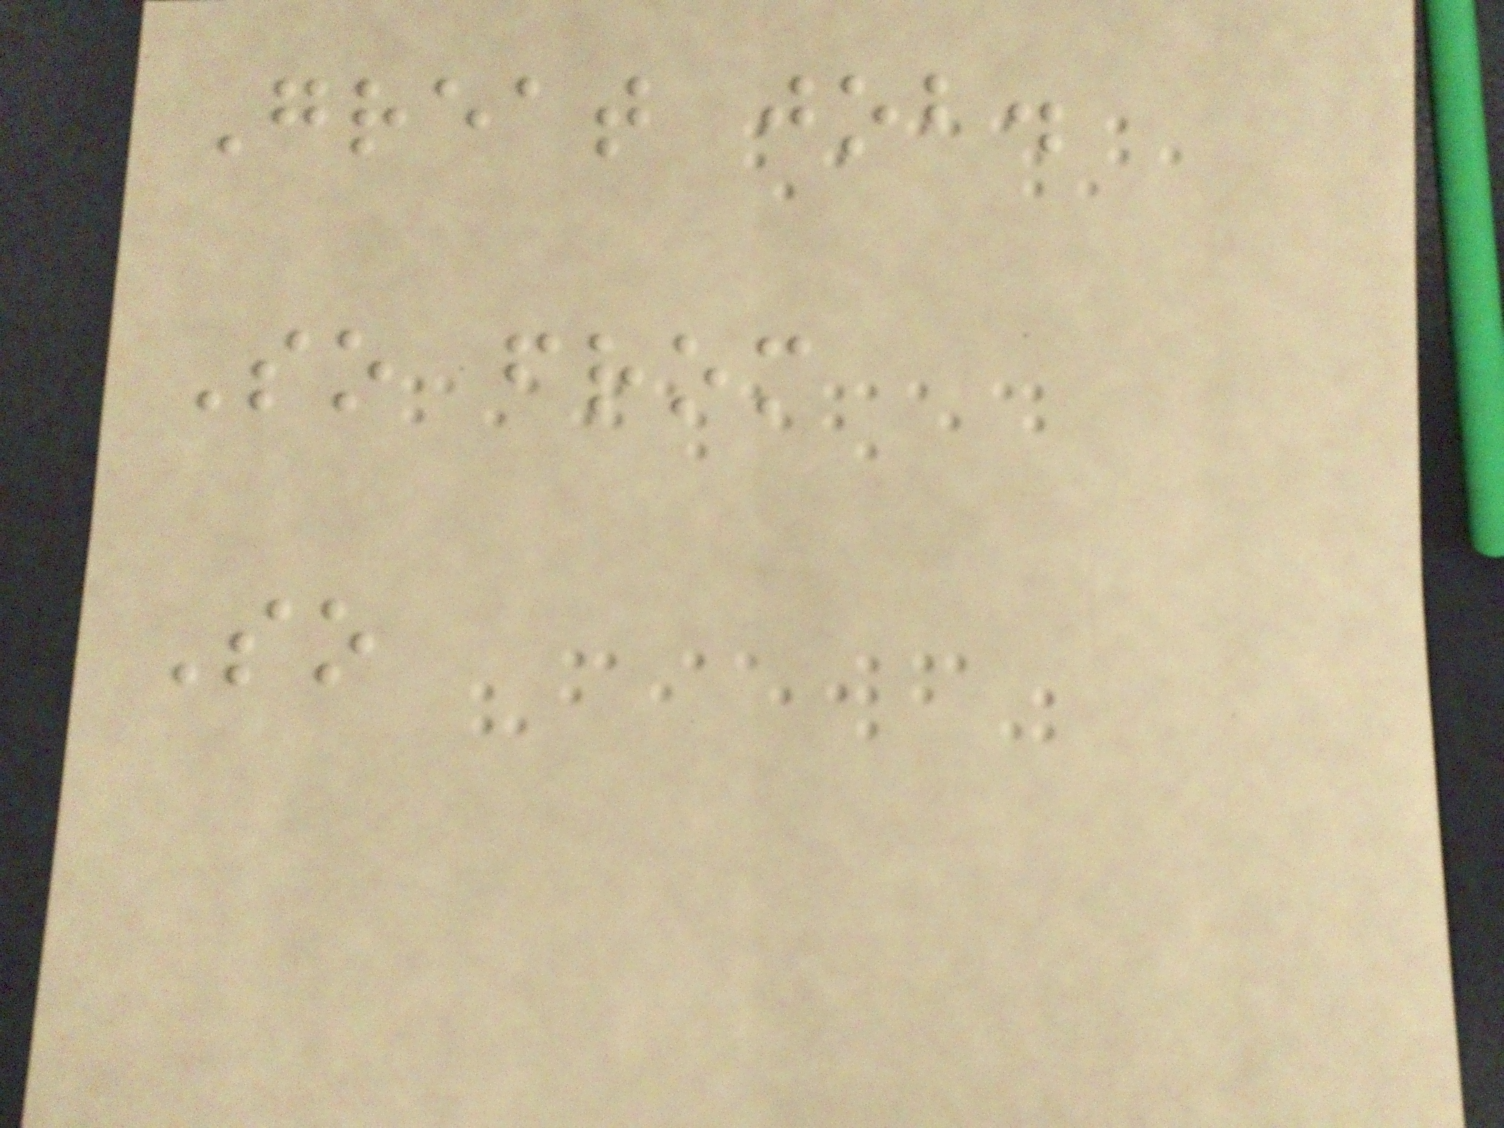Great job.
So from
So
